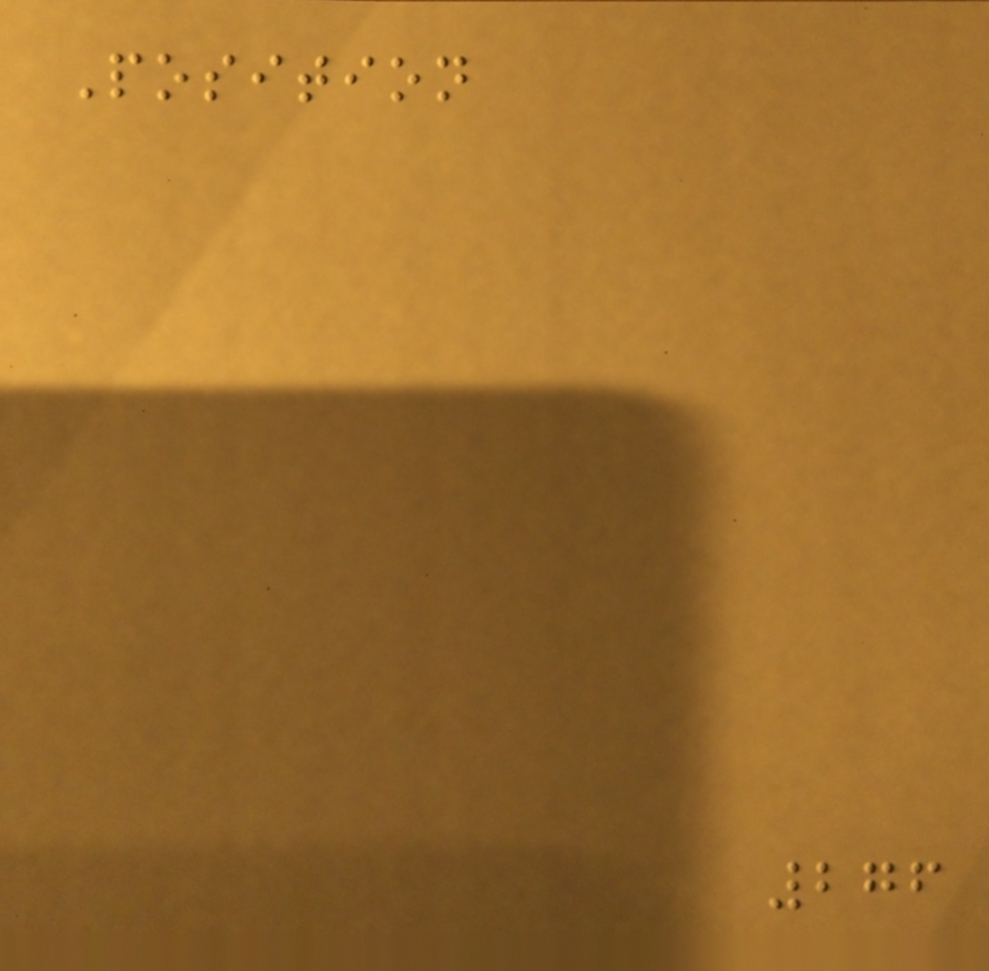Position
276
